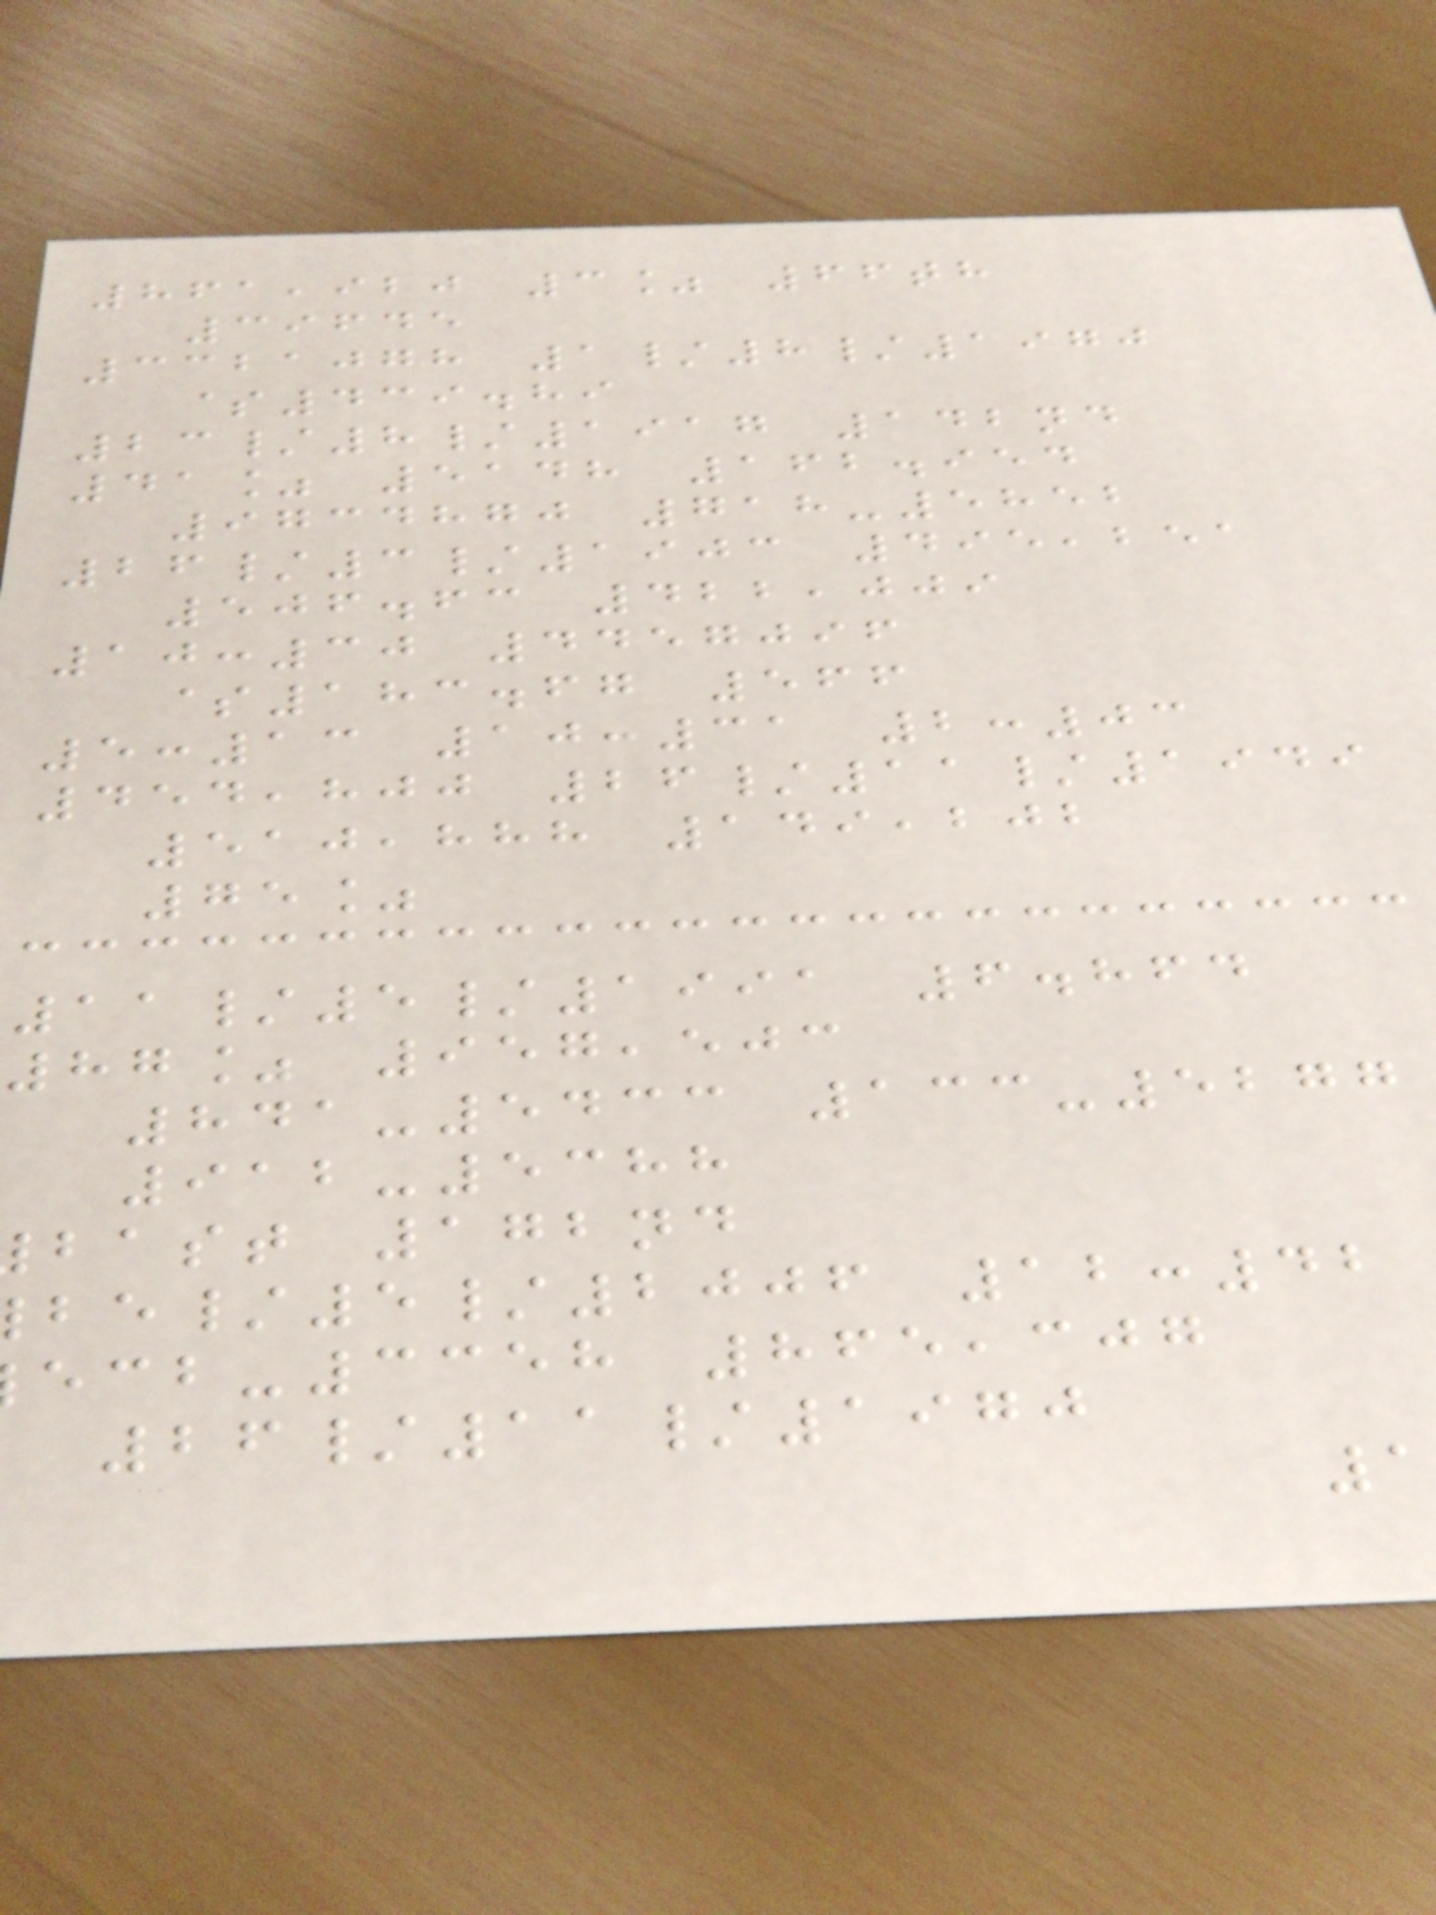861,920 3% 66th
39645
3321078 1/8/1970
$439.89
23/8/1917 142nd
41% 5148 162.954
9734870 718-5852
26/3/1903 495,251
506.63 422,009
10:30 4457096
$183.67 566
5:13 10:31 2:03
454,800 26/11/1949
510,888 149,202
75%
11/5/1991 6.864
87% 957,503
841-5433 133-5277
912-5388
bast 172nd
/5/2006 12:42
-3358 865,307
26/11/1970
